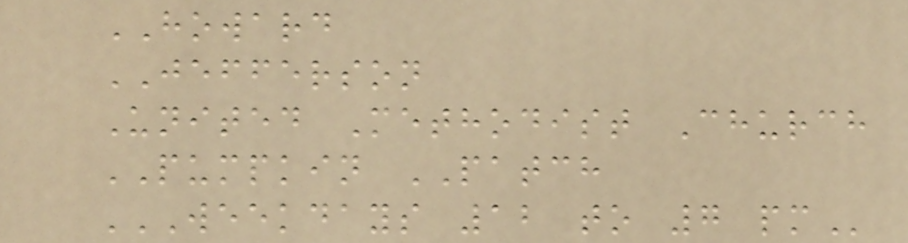HOWARD
JEFFERSON
United Methodist Church
PUMPKIN PATCH
WEEKDAYS 12 TO 7 PM
